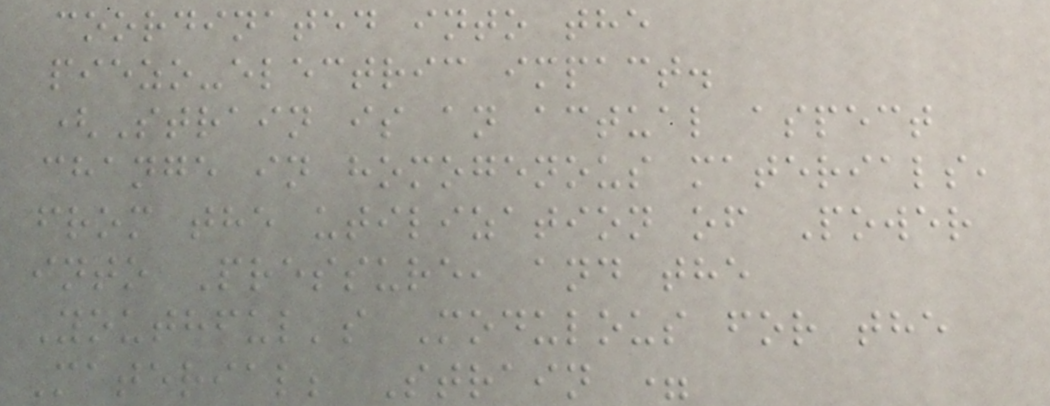coordinated into the
piezo-electric impact.
(Strain is an actual aspect
change in homogenous materials,
from the utilization of Power
into Pressure, and the
Youthful's Modulous for the
Material; Strain =
